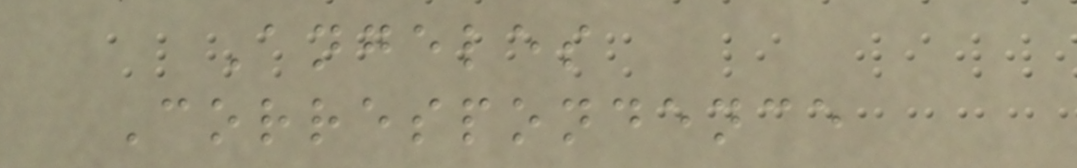Angeles
Correspondence
